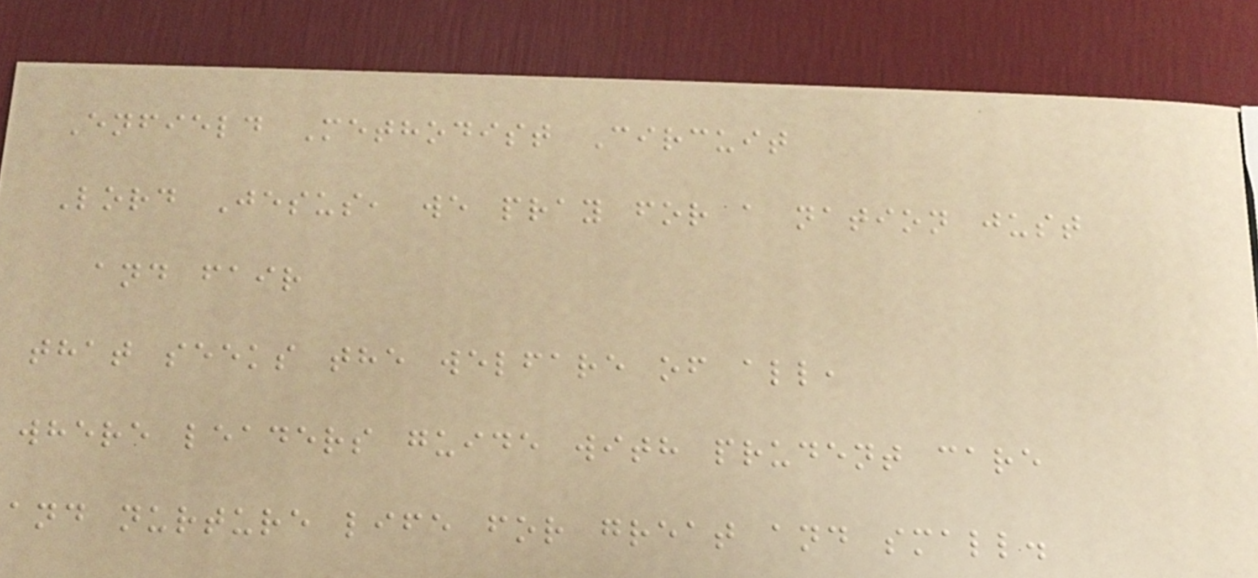Enfield Methodist Circuit
Lord Jesus, we pray for a nation just
and fair
that seeks the welfare of all,
where leaders guide with prudent care
and nurture life for great and small.
